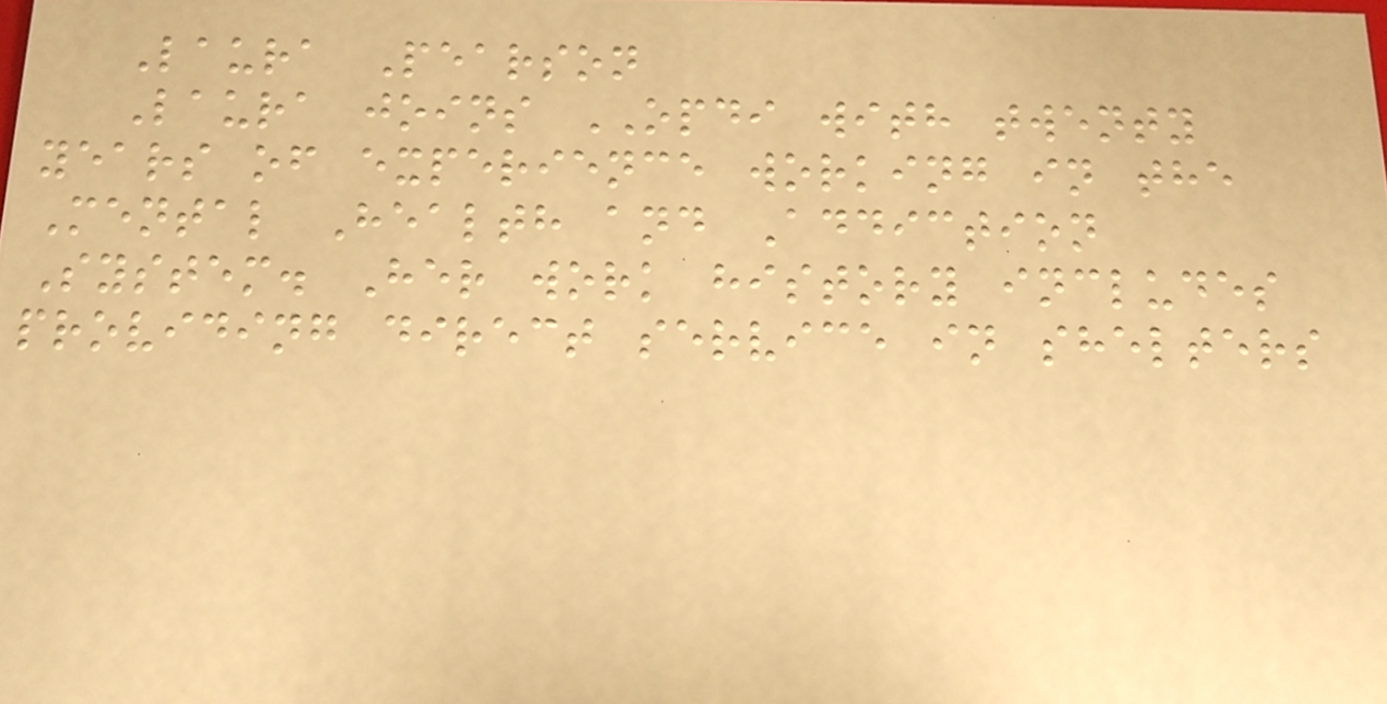Laura Pearson
Laura joins OPDI with twenty
years of experience working in the
Mental Health and Addiction
System. Her work history includes
providing direct service in shelters
